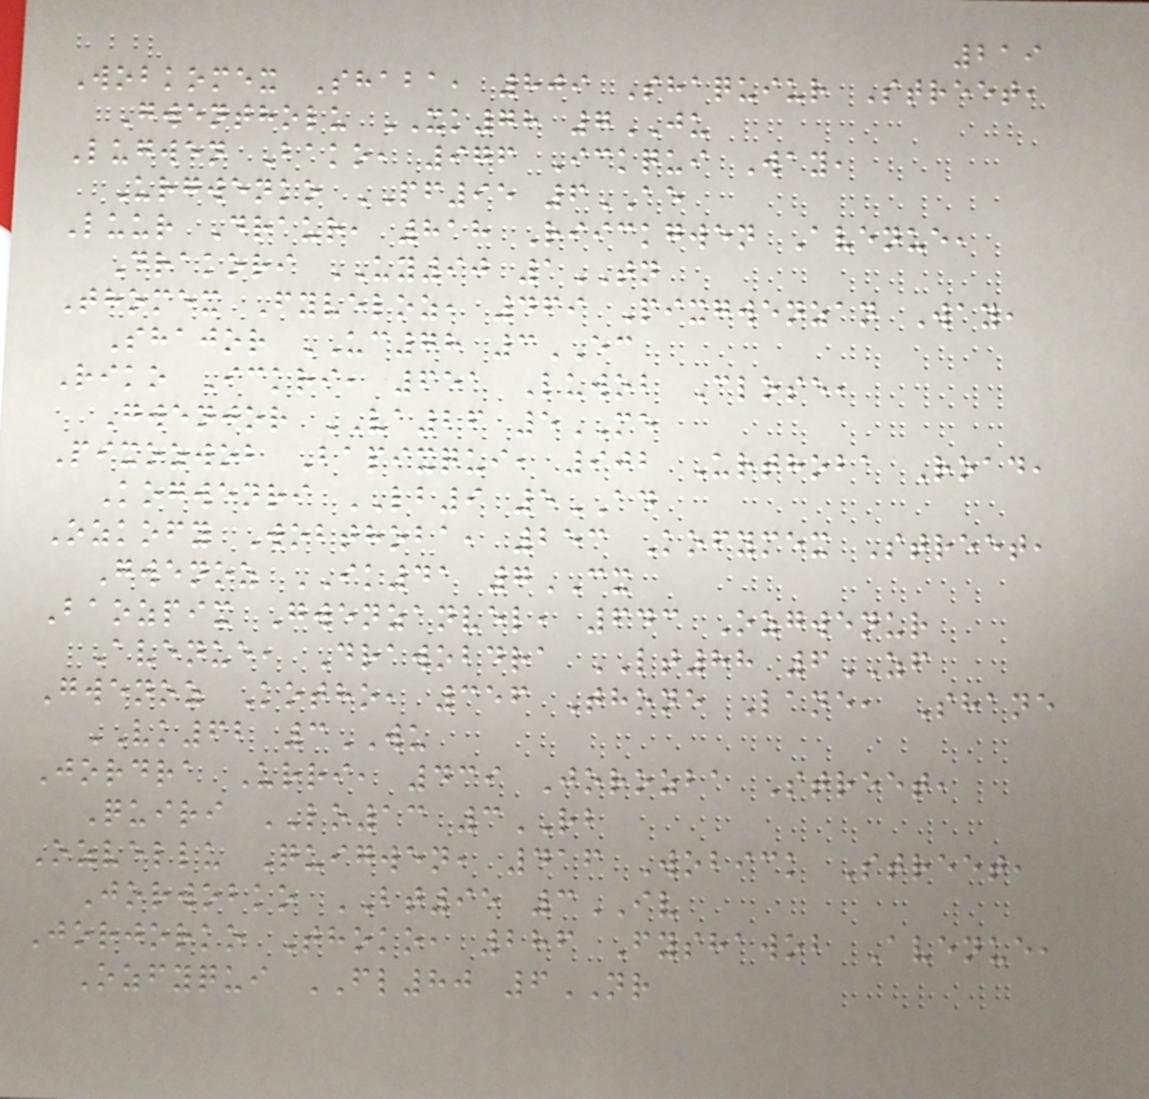219
Wobkomex Shaba, 809 Shaquiur Street,
Gwentholu XK78 7JU
Lugwen Bako, 976 Ickqui Way,
Urgwenko PF95 6AE
Luur Draur, 818 Riickgwen Avenue,
Drakori UY90 1TN
Thomex Fyveloz, 469 Pixgwenzan Way,
Shajor UC78 3EC
Riko Ickri, 651 Luwob Close,
Gwenjor VA26 5ME
Pixozwob Bapixqui, 902 Urthoba Road,
Kogwenri LB9 5AD
Ozkofy Wobthoba, 253 Kofymex Street,
Gwenoz IK41 7CX
Baozpix Gwenzanvel, 643 Ozgwenur
Avenue, Drawobdra LT88 6ZF
Gwenoz Kotho, 356 Thone Lane, Shane
VK62 3WU
Jordra Urri, 439 Jorozba Street,
Quiri LO13 3RB
Ozvellu Quigwen, 416 Wobick Street,
Jorwobko BT95 3IV
Jorjorko Thoko, 286 Fyshawob Avenue,
Ozfyqui FL80 6NR
